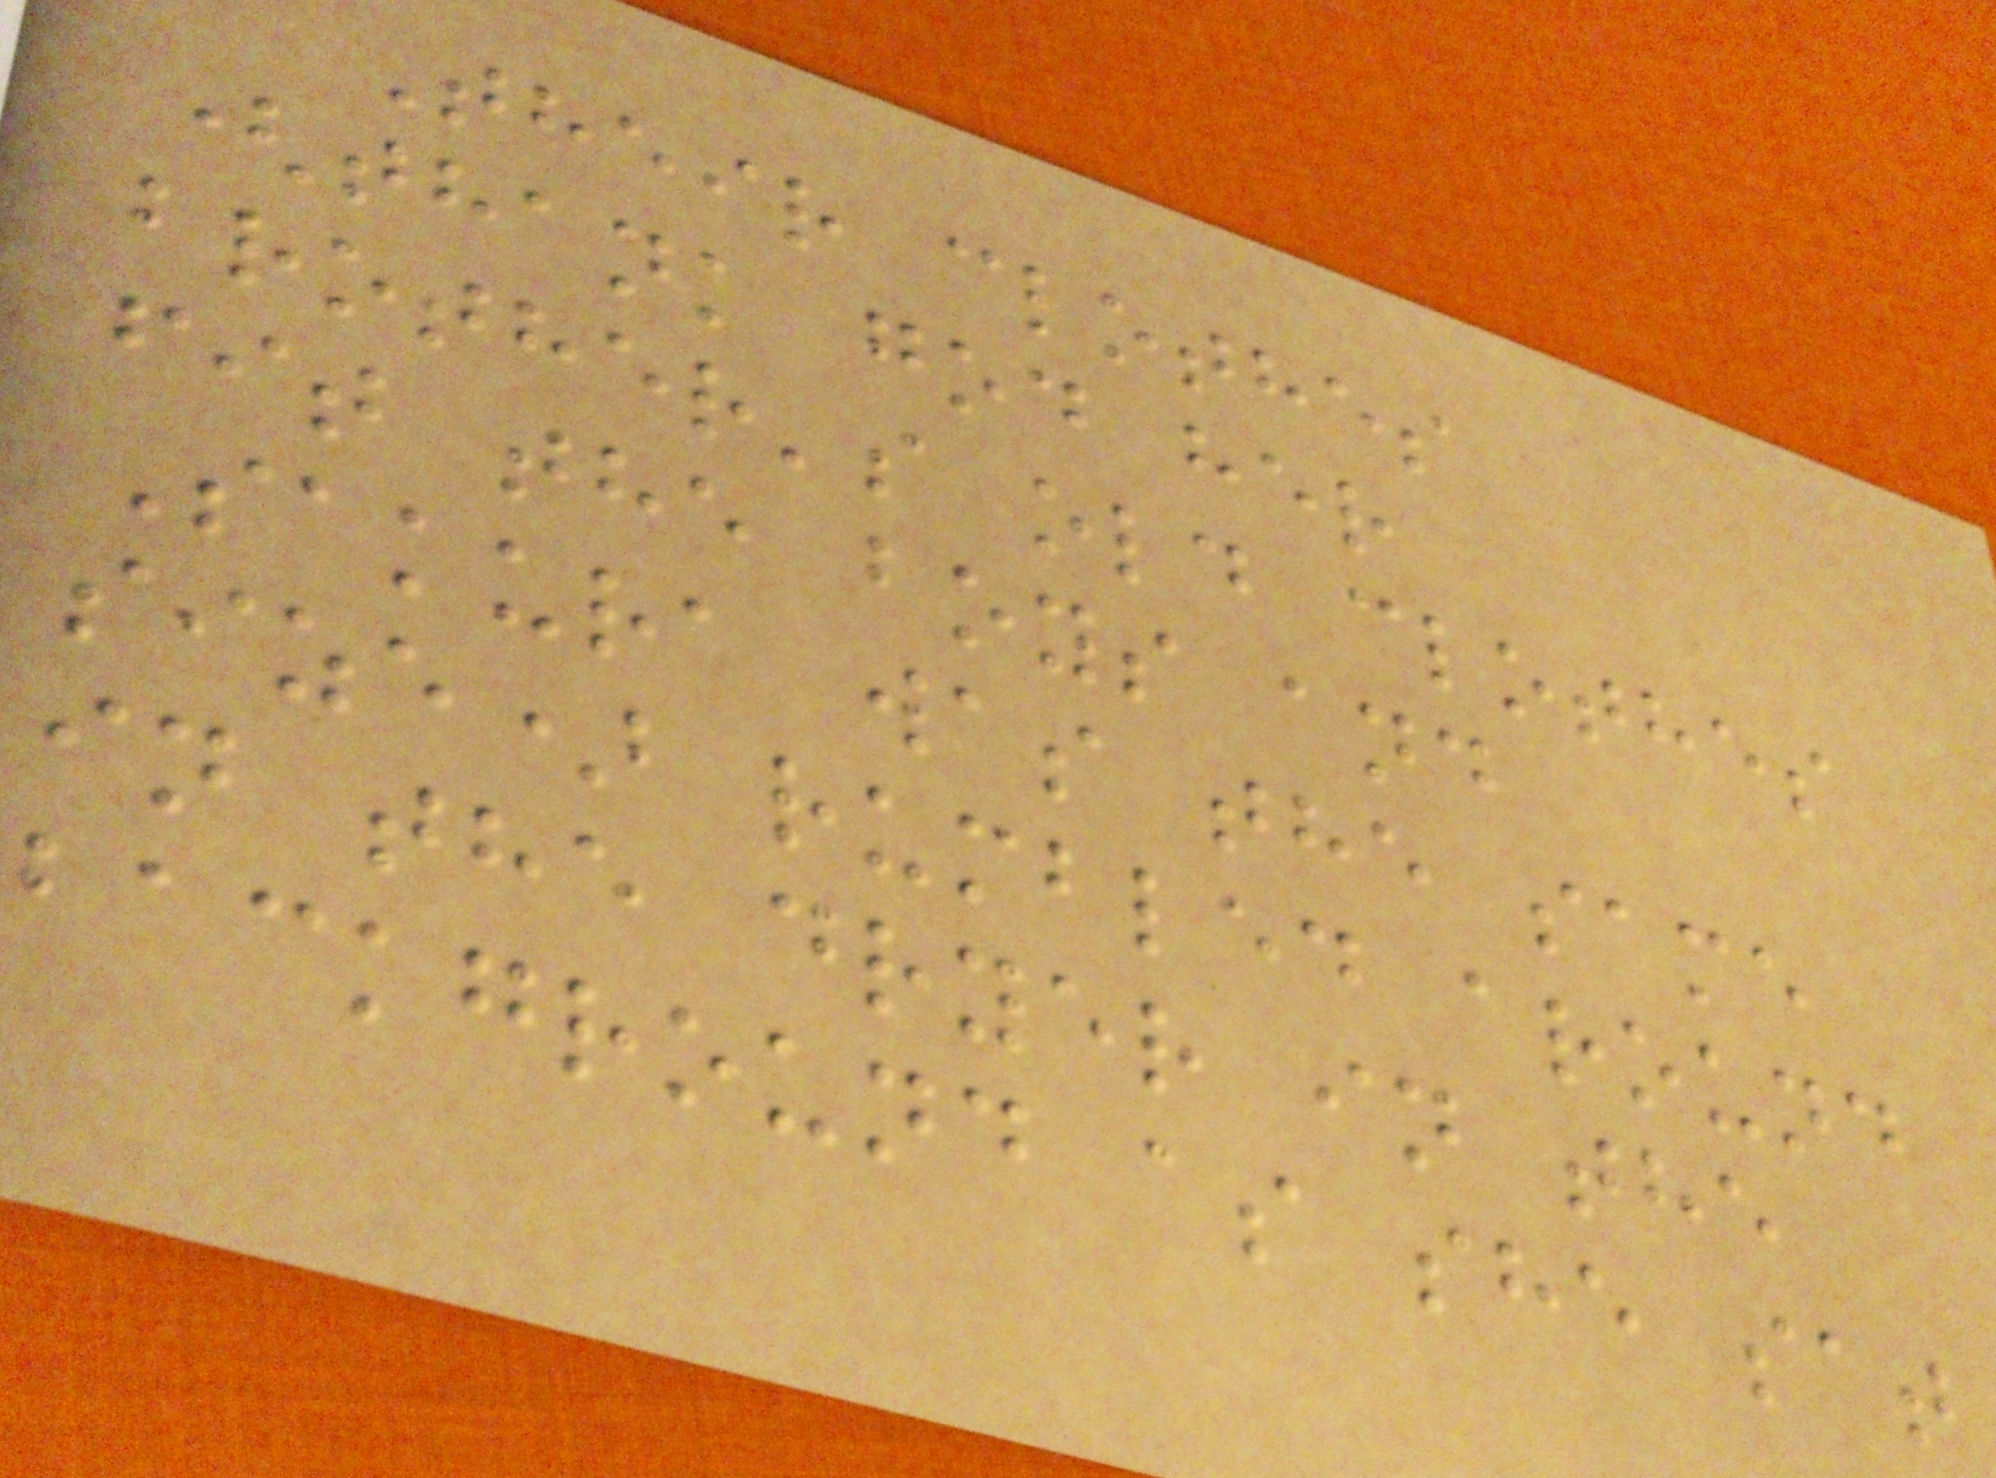Their clothes
(thank god her
brother's old clothes
fit the boys and
Sakura was the same
size) rumbled around
in the dryer in the
background as she sat
